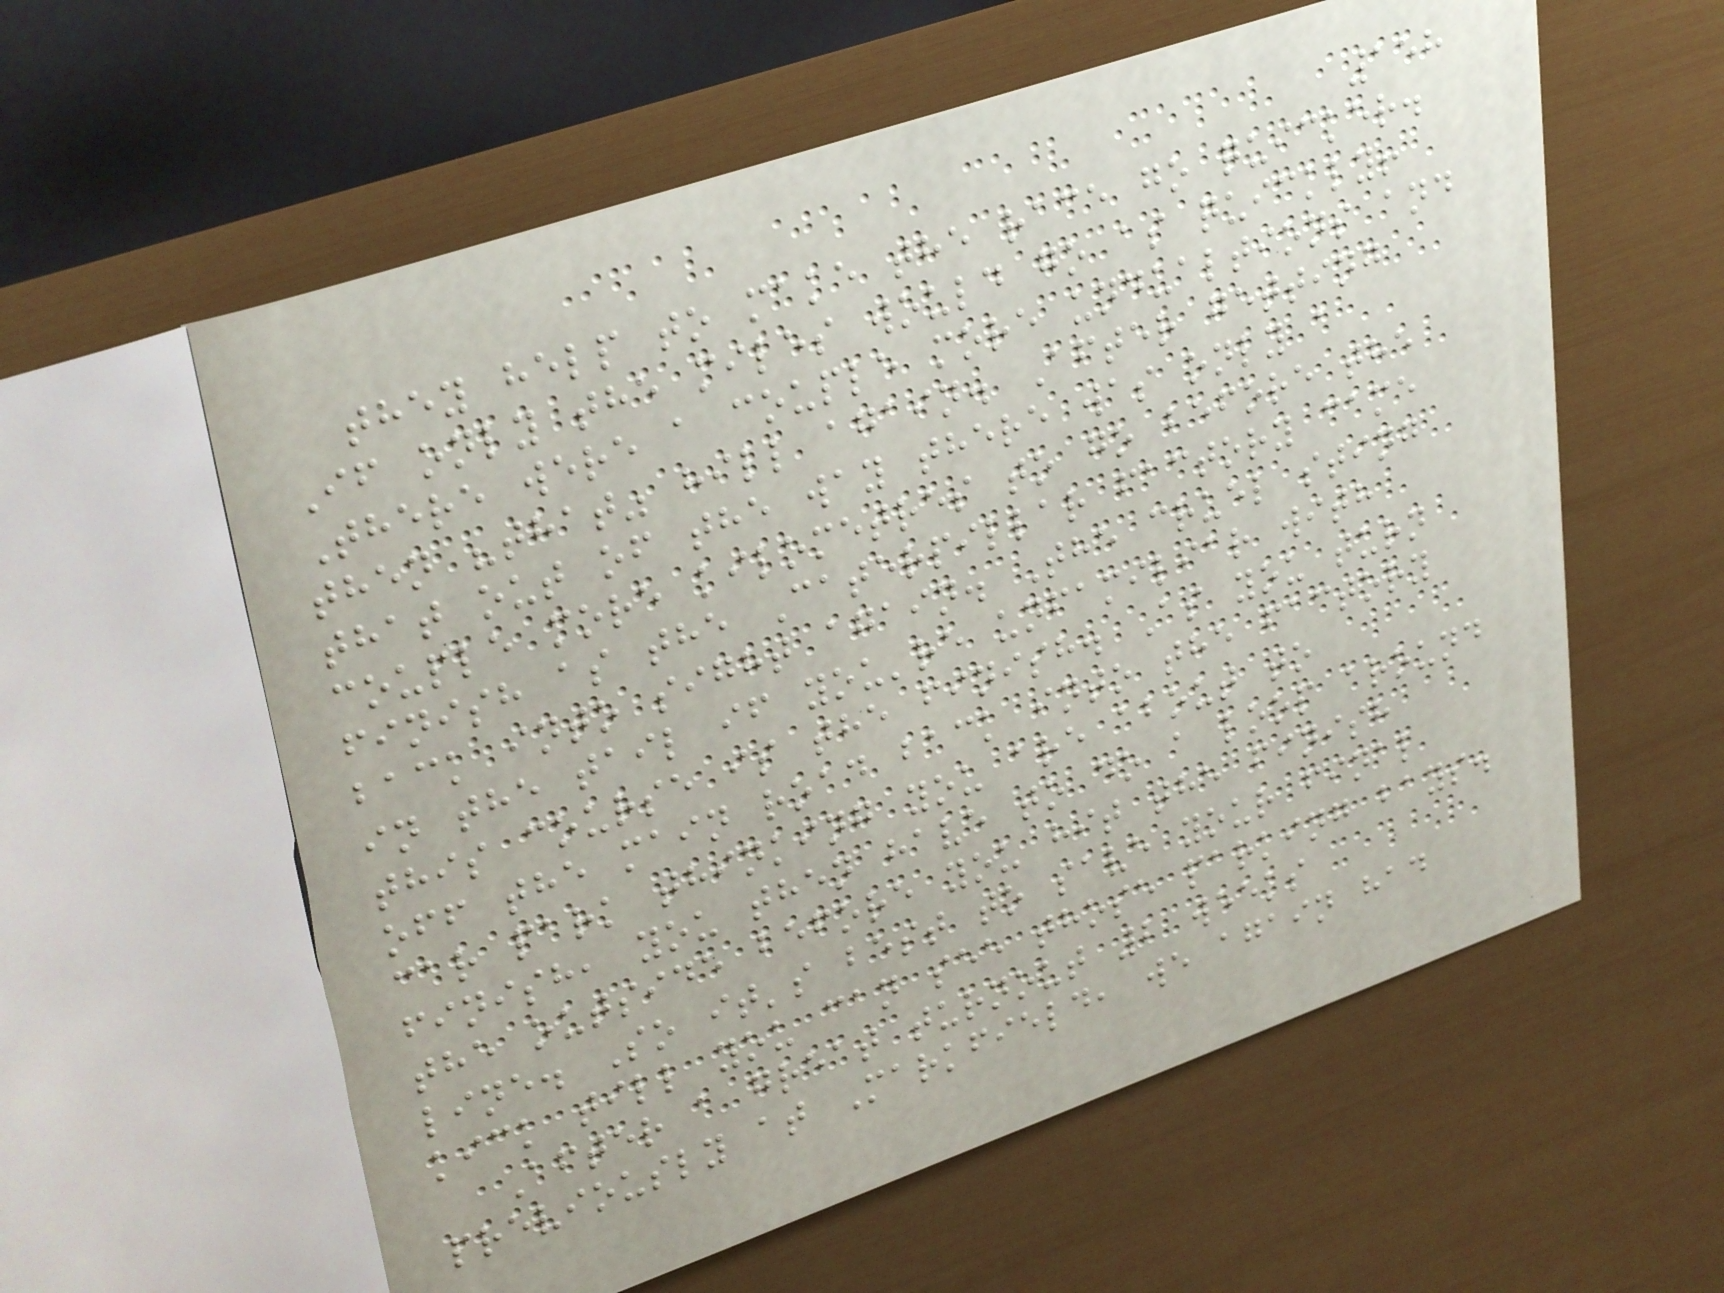158
they help to make the race go quicker.
If only the miles would go as quickly!
There were a couple more undualtions and
then "that" hill again. After getting
that out of the way there was only a
couple more kilometres to go before the
finish as the Caterpillar factory came
back into sight again. The cruel sting
in the tail if you're unfamiliar with
this course is the finish. As you turn
off the main road back into the factory
car park thinking you are about to
finish, you then have to do a loop around
the outside before you hit the finish
line. So it's best to save your final
kick till you can see those parking bays.
After a great turnout 2 weeks
previously at Markfield, we again had
